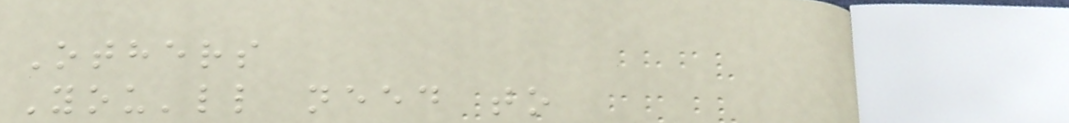Others
You'll need to
